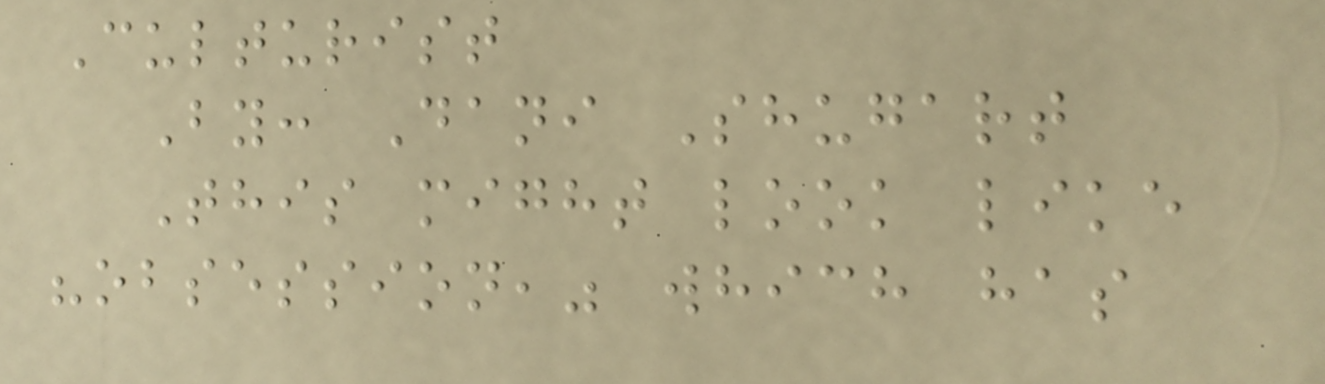Culturist
By: Dani Shugart
This might look like
"obsession," which has
